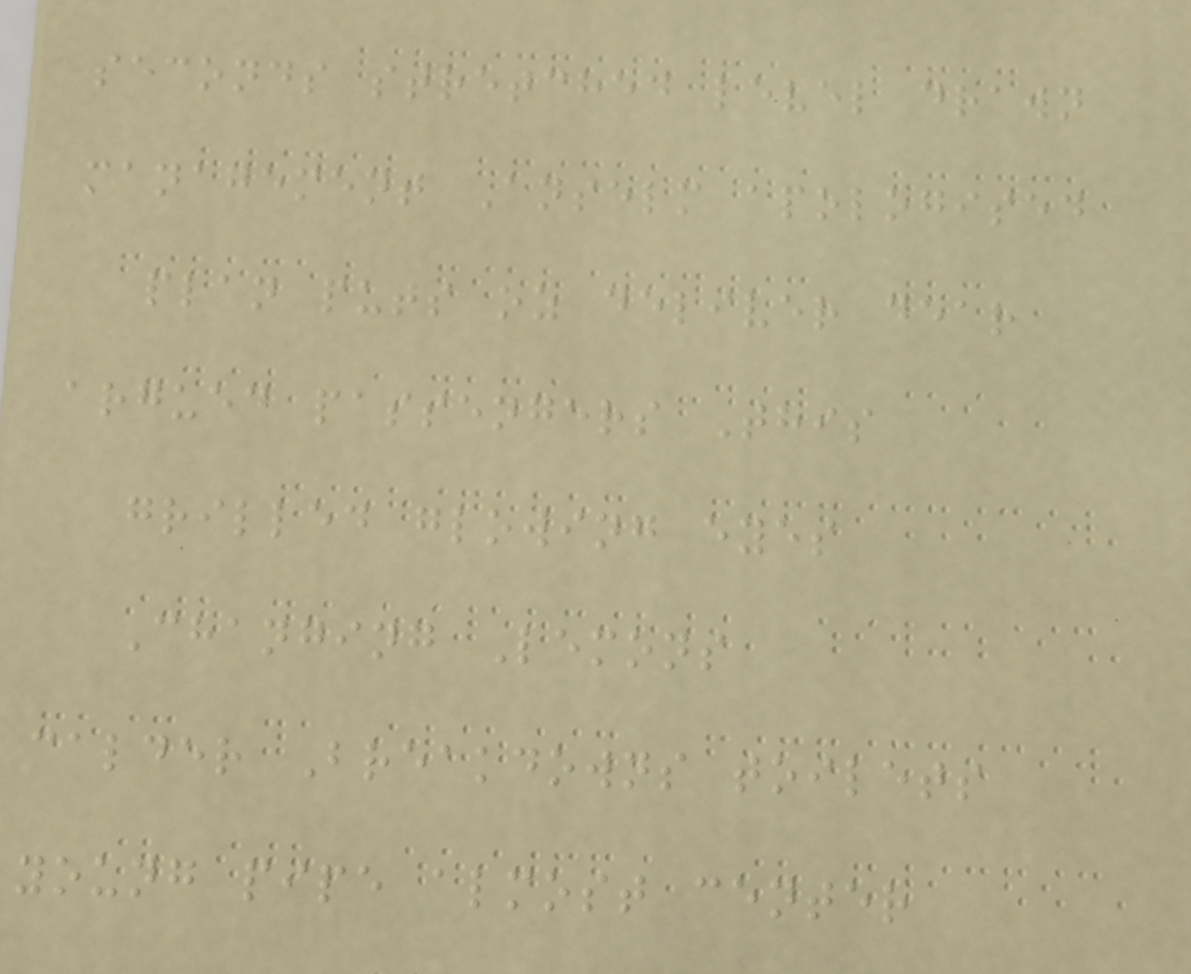seconds stretched level drawn
management Anselm apologised
plan puts oz deliver dear
argued passengers This
grilled glowing eyes
Changing Lemons
calder Breakdowns toilets
young pipe almost center
